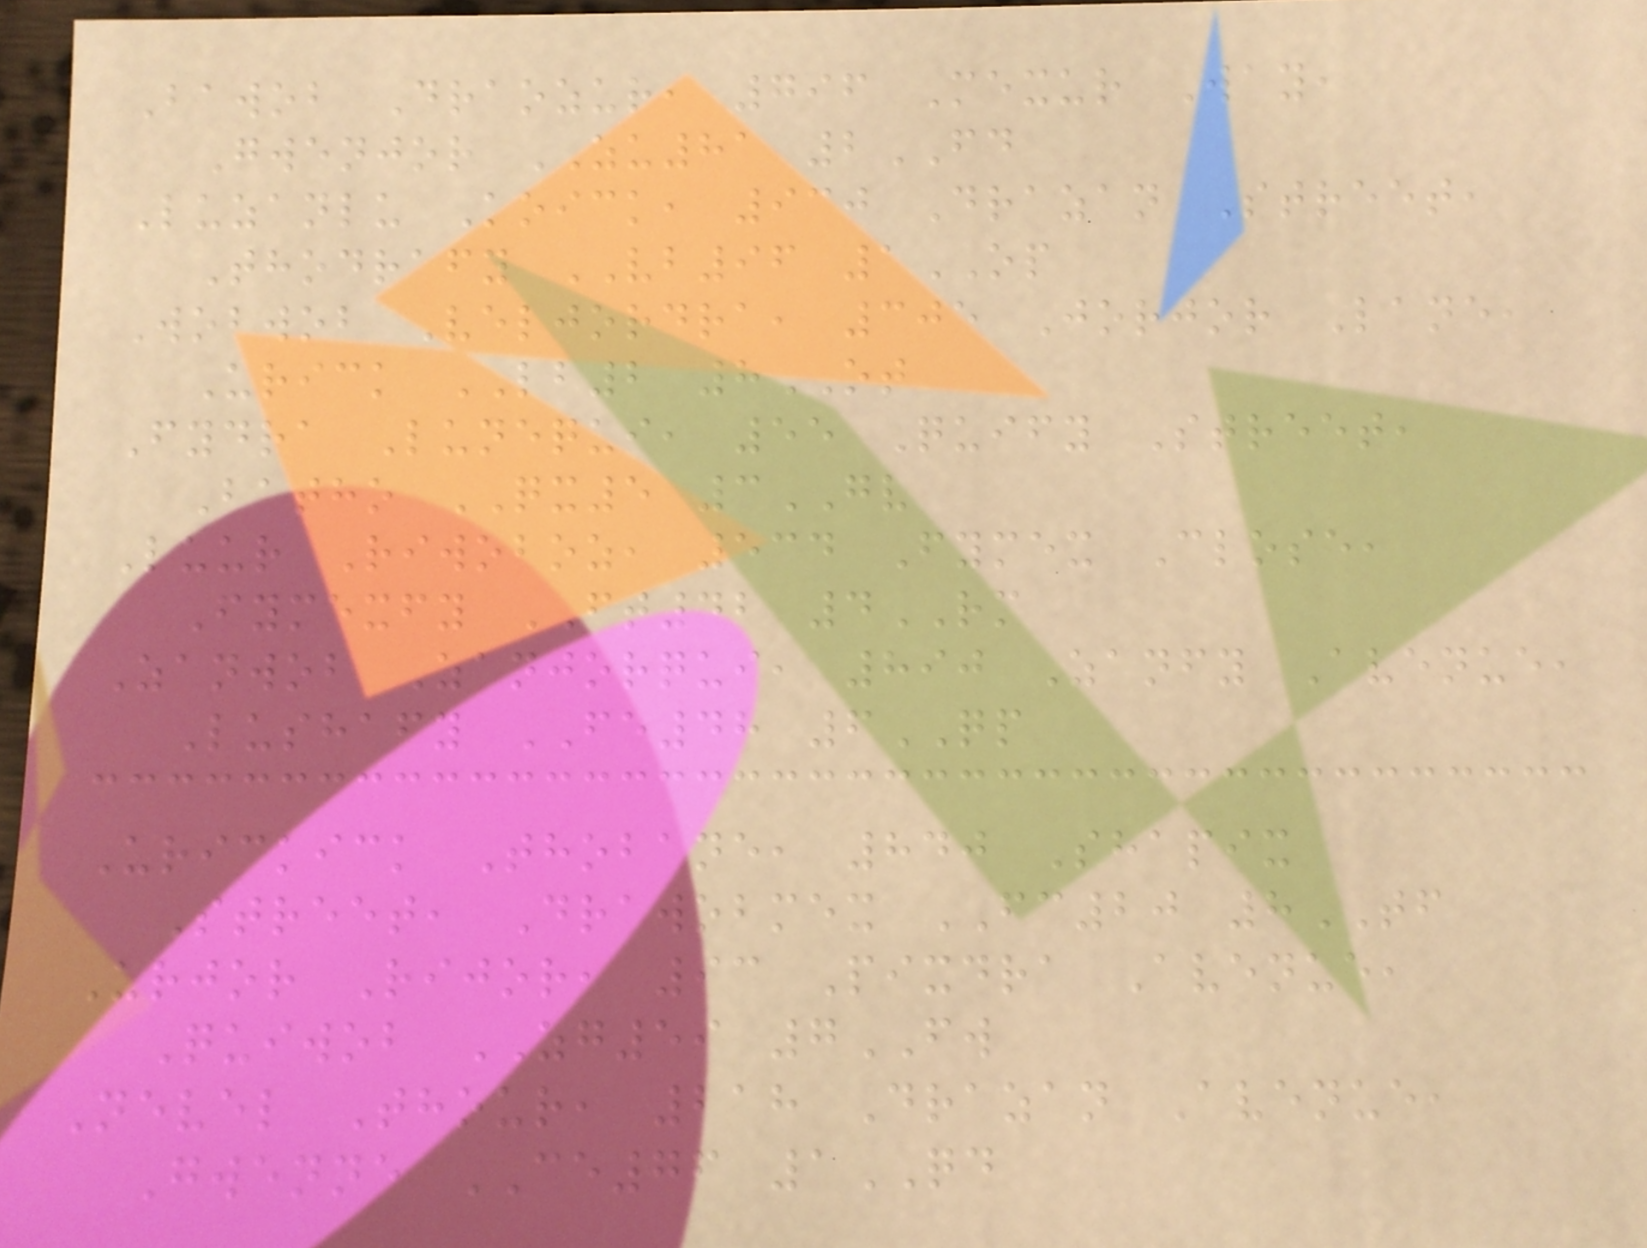Bawob Draozur, 796 Mexur Way,
Gwenjor ZU81 2FD
Luzanlu Koick, 930 Drazan Street,
Thodrafy VB96 1OP
Wobwob Veljordra, 305 Jorjor Lane,
Urick LB2 8OT
Fydra Lunequi, 55 Quify Street,
Batho QX5 3GV
Luur Riwoboz, 534 Fymex Close,
Fymexfy FT42 4RM
Zanwob Zanjorqui, 890 Zanfy Avenue,
Lushafy FE48 6QP
Urickick Thobane, 840 Shapix
Street, Drawobmex FC20 8TF
Urjor Rijor, 93 Pixdra Avenue,
Quiwob ZG59 7FW
Nevel Thour, 218 Drazan Avenue,
Gwenne CE76 1QD
